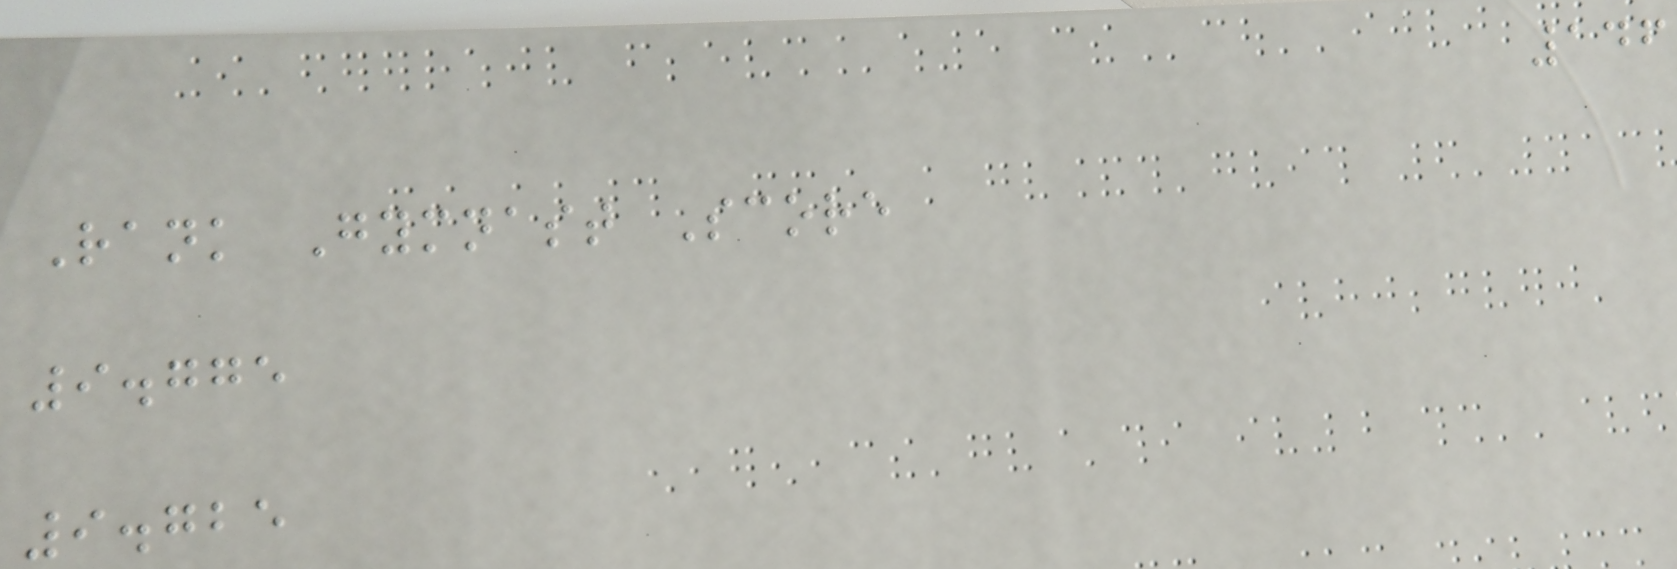146
Rank Gymnast Score
9.775
9.725
